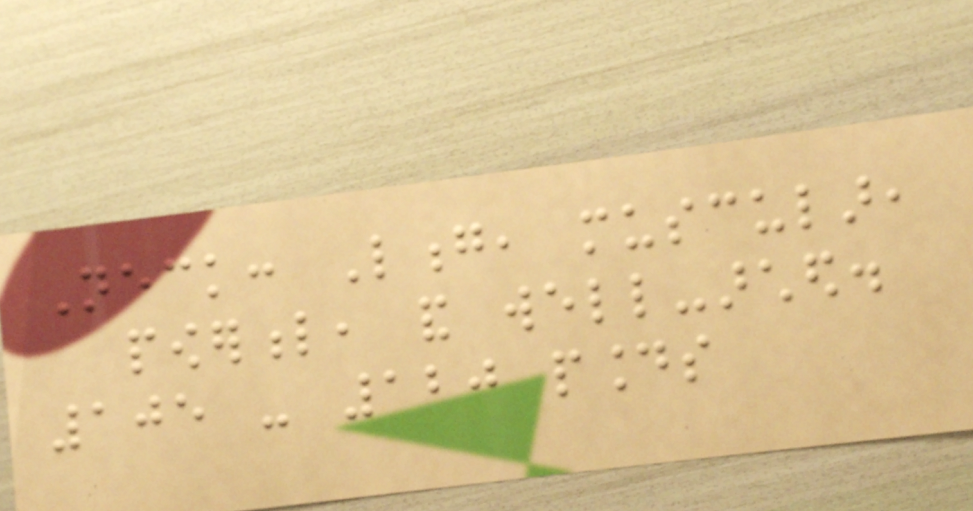Neck: Long, muscular,
powerful, and well-arched.
105 - 120 pounds
